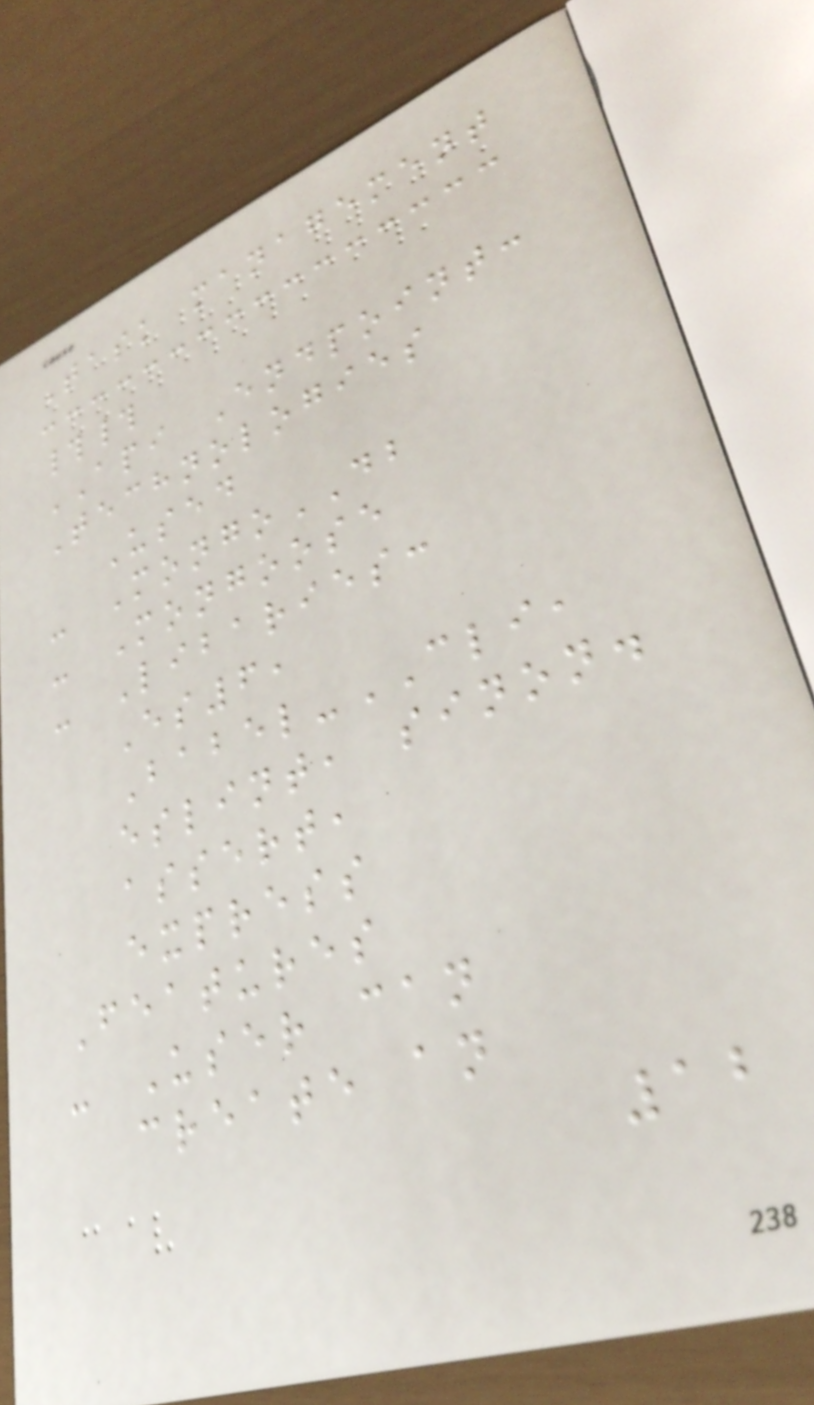Task management
##
API Endpoint:
Technologies
Used
- MongoDB
- Mongoose
- Libaries:
Es6,
Babel-CLI,
eslint, sinon.
assert,
express
Features
- User can
create an
12
